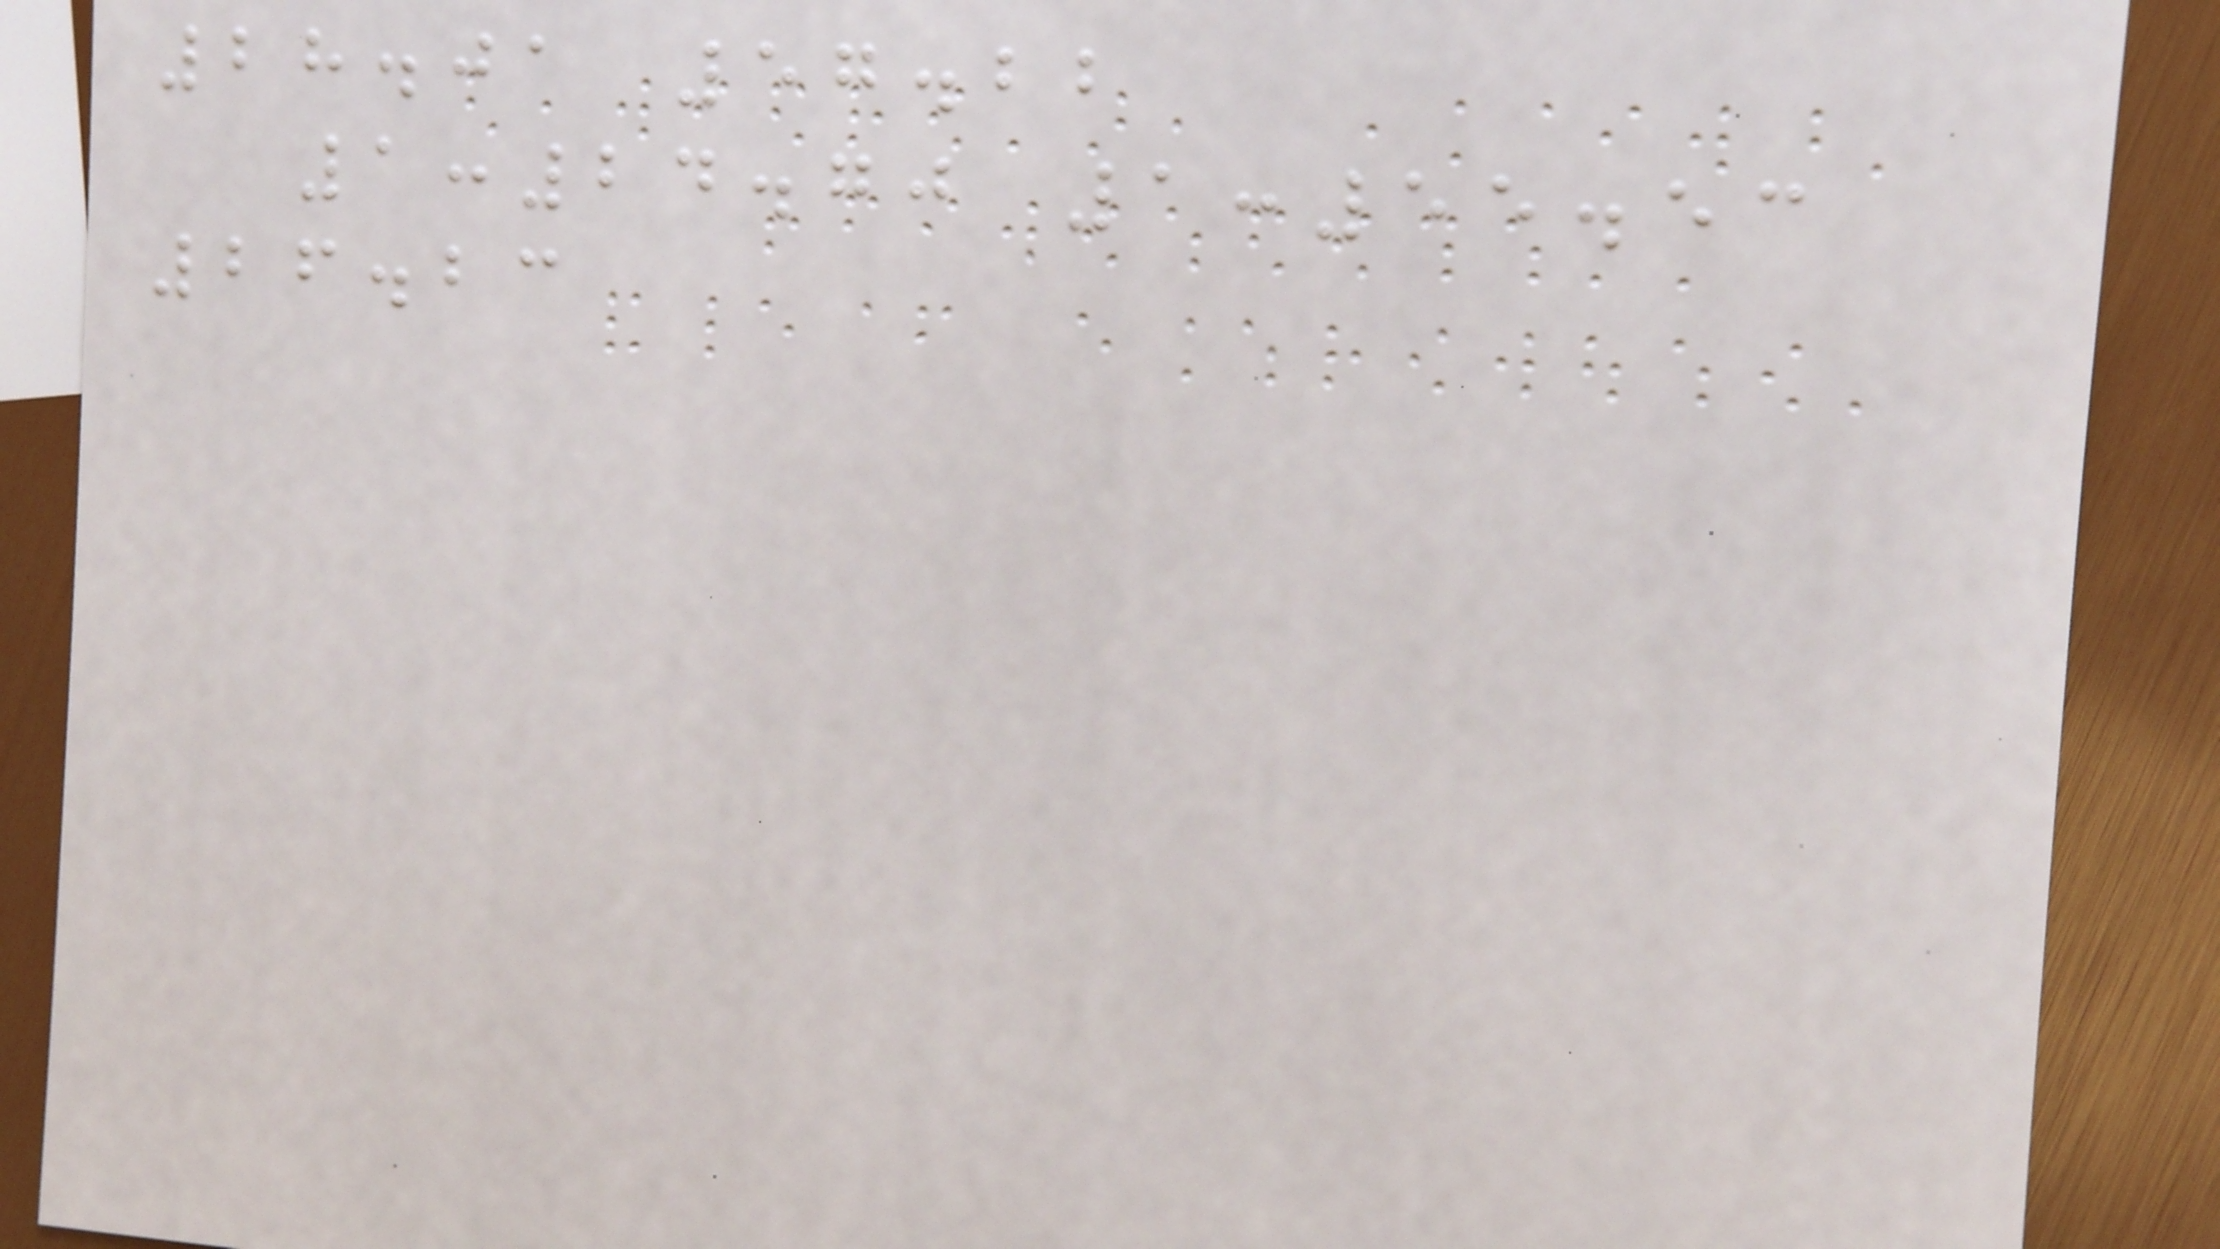28.01 57.22
1:24.70 1:55.53
26.23
